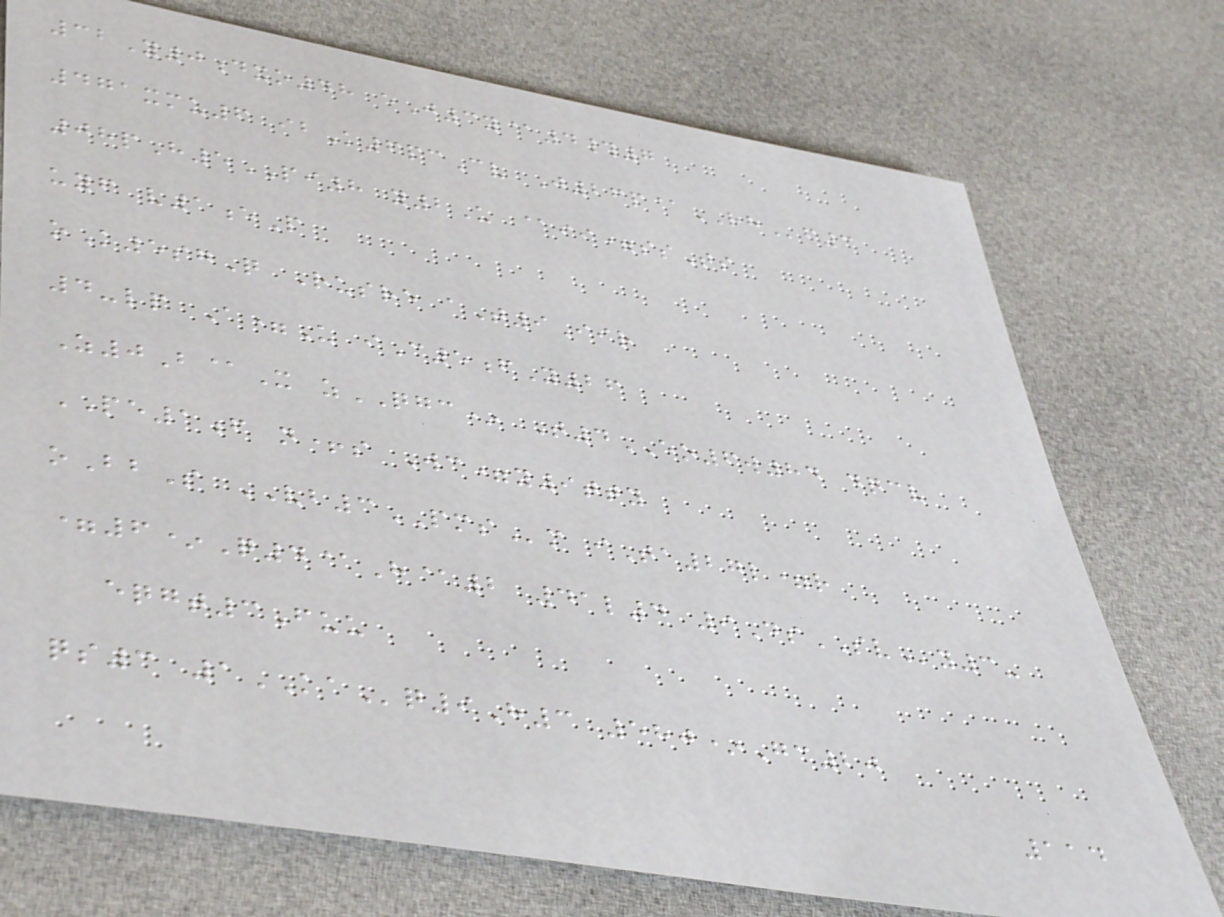32Y0dxo48 eJ3y@4#7
471xmu6 ibK6pcCv J26p@RHf3
08pH5PI8 y2U @ii=ssTs
uyf v1eP
oK5sgQ Rusre aT9Iir
4-lp A=U iC5fY26
Z0B@X zQGC* T4EO6w84 dqcv
PE1f n+s Wc=y9tty
oBbS VB3PMSm iTa27l=r
=6*Q4@H@2 41l4 9DsSVy3-
eqgt3Fuu
qs3 1KAq9H3 580*Gc20
114
